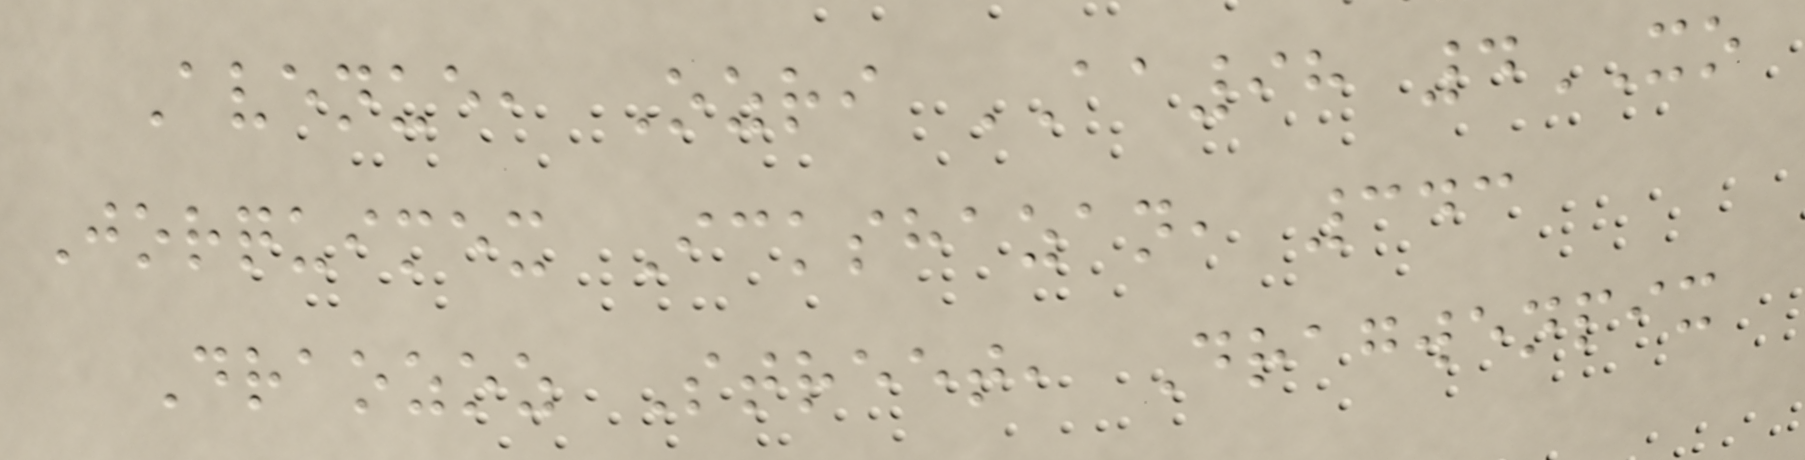Avenue, Ozri AA98 4XO
Jorquimex Ickshazan, 343
Draozoz Street, Dragwenpix
